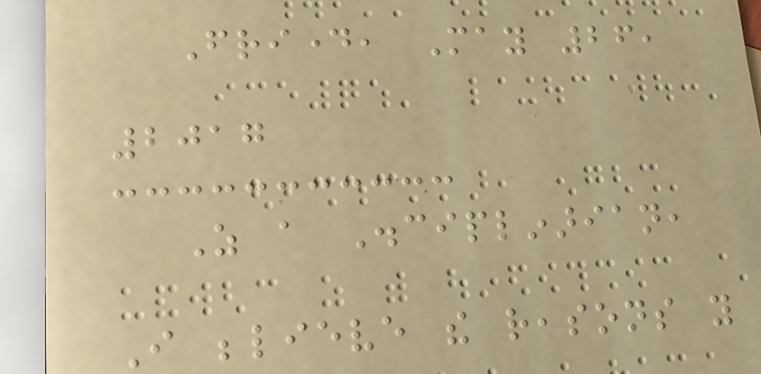Friday, May 26,
2017
As a Disciplinarian,
I believe the reasons you
